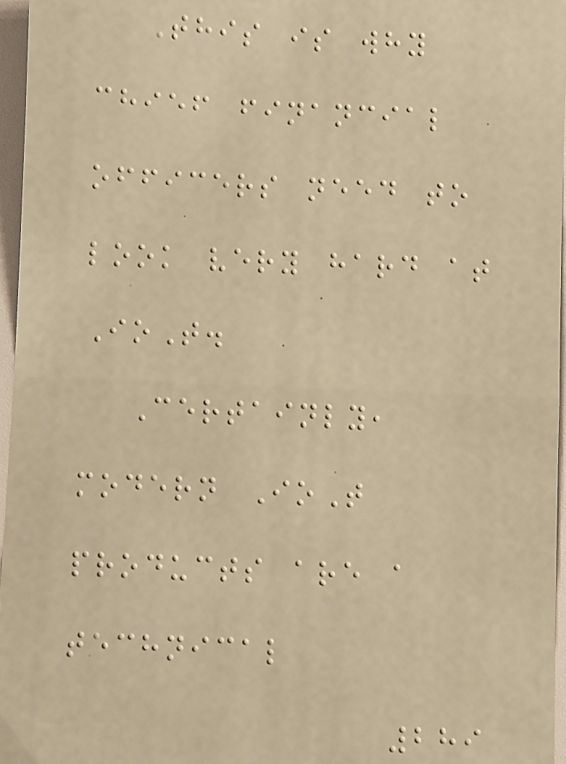This is why
chief financial
officers need to
look very hard at
IoT.
Certainly,
modern IoT
products are a
technical
289
